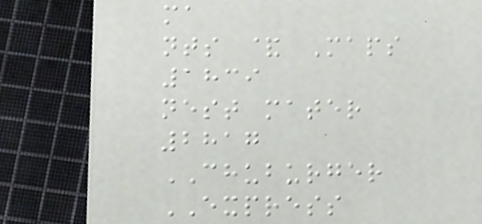ma
nts & Maps
1839
nest mater
2817
CHUBURGER
EXPRESS
